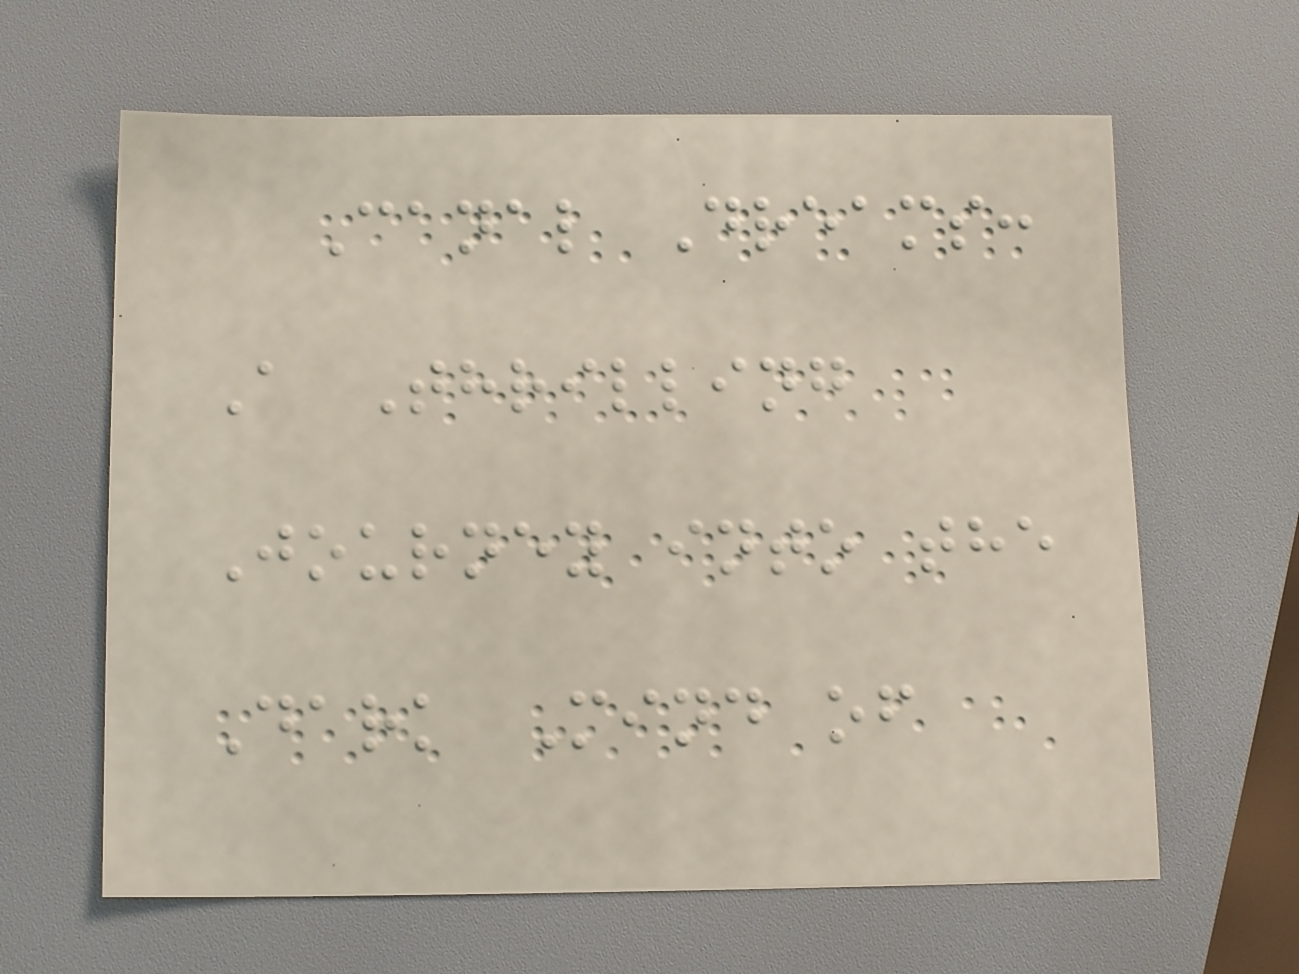Canal Dreams:
A Thrilling
Journey into the
Dark Mind of
